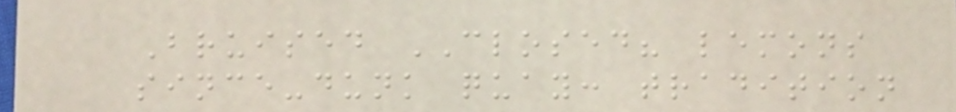Bruised CLOSED? lemons
since-dunk quay: tradition
